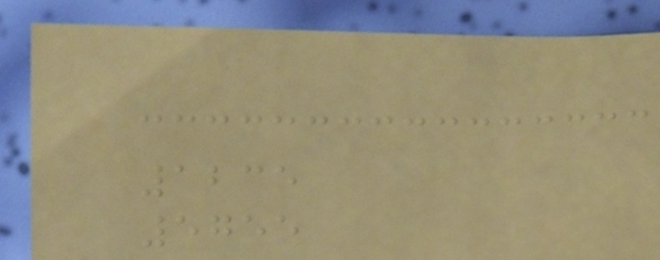1235
5755
